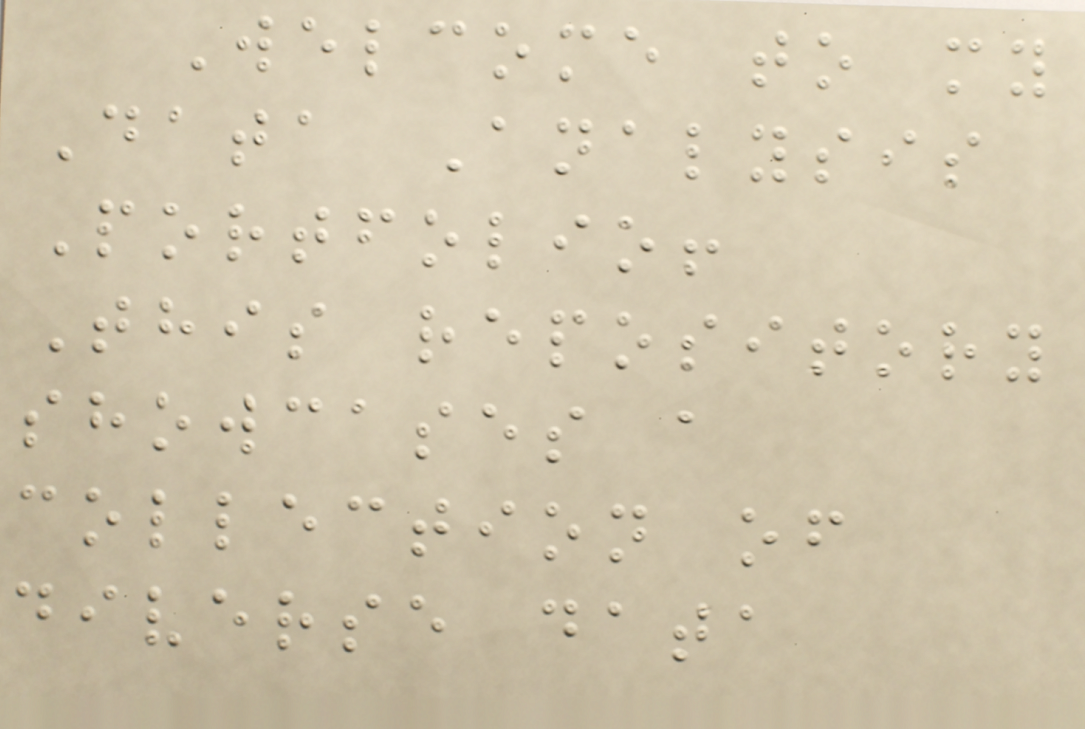Welcome to my
Data Analysis
Portfolio!
This repository
showcases a
collection of
diverse data
